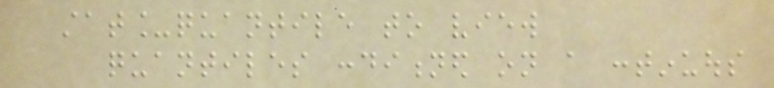stat_quantile to view
quantiles conditioned on a continuous
